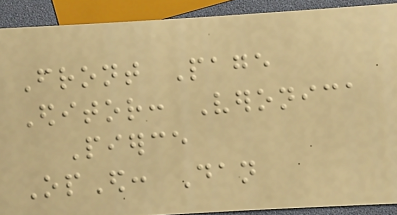Front Page
Editor: Veronica
Pierce
OpEd: Dan
